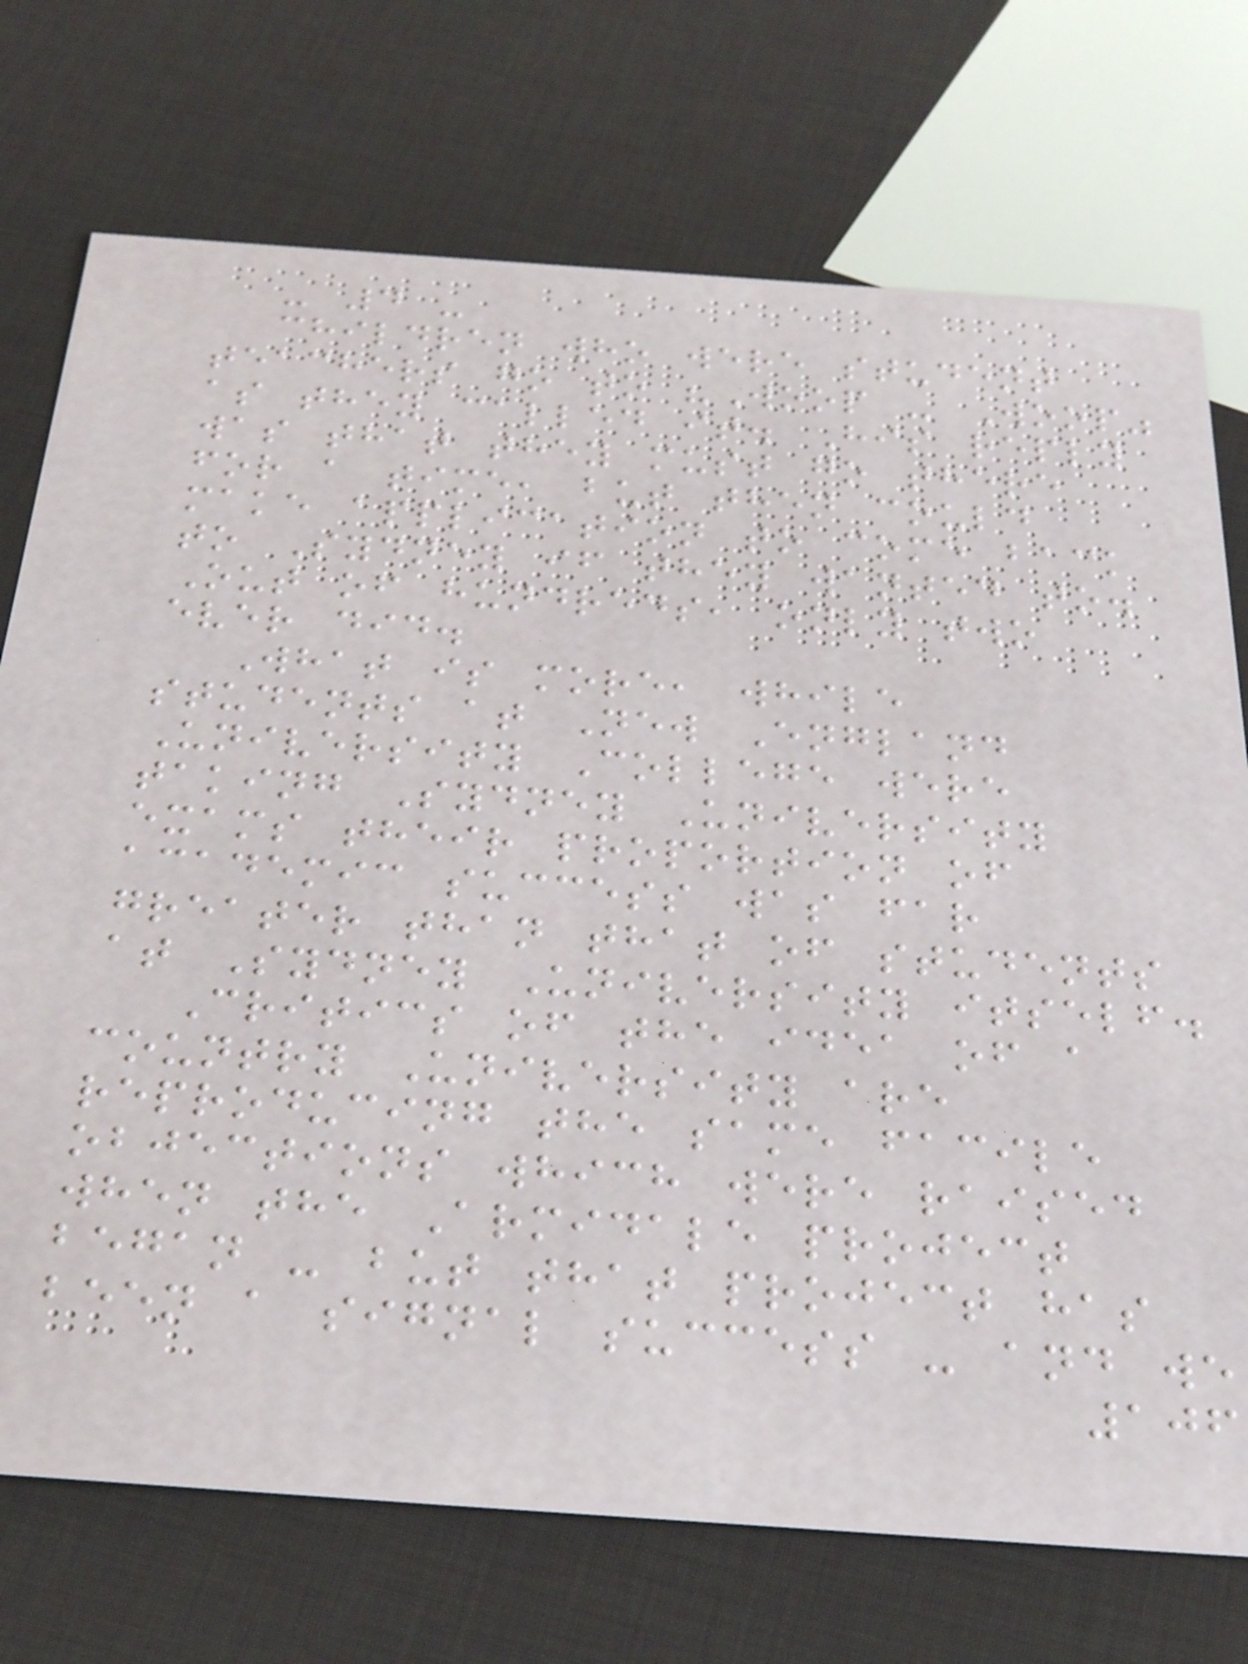- 4 -
children who were student
teachers go to "Woop - Woop"
as they called it. His reply
was that they must go there
for a time, but then could
make application to come back
to Sydney if they wanted to.
Out of hundreds, only two
ever did.
What is more, while
students at New England
University College were
taking Sydney University
exams their proportion of
academic success was far
greater than that of students
at Sydney University itself.
Critics of the idea of a
country University are
reproducing the same facile
objections which were raised
when the Armidale project
began - but that project has
been a signal success - and we
106
